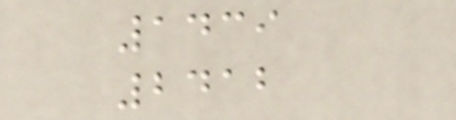1439
2412
